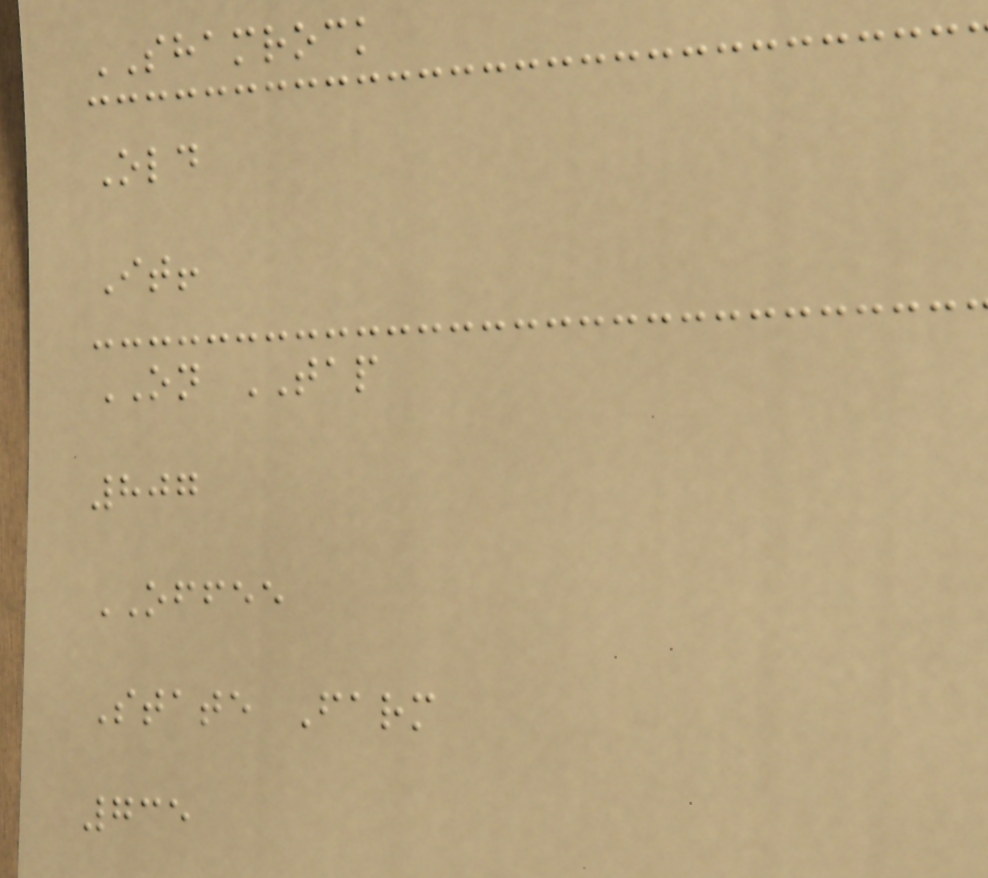SHAMROCK
Old
It!
ON TAP
807
OFFEE
State Farm
735
